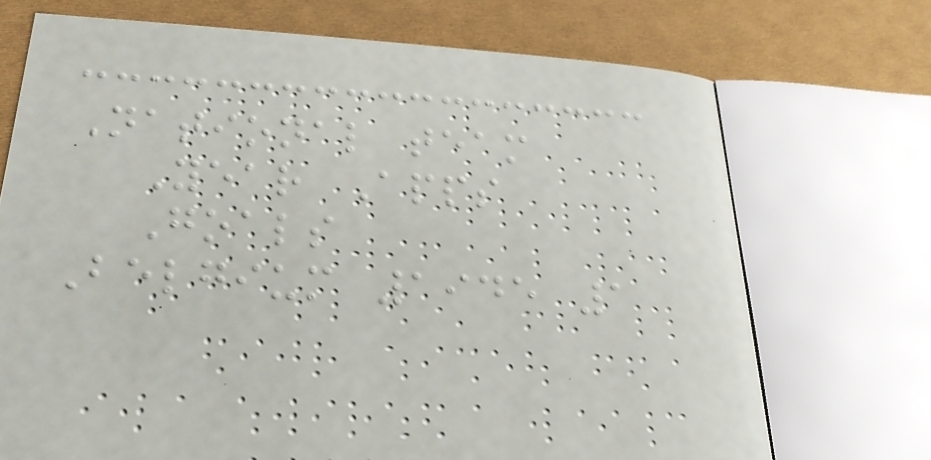National team
Year Apps
Goals
Belgium 1945 1
